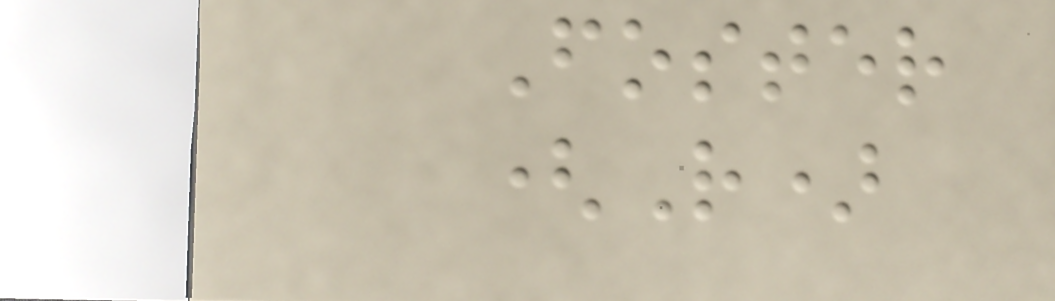Foster
(R)
